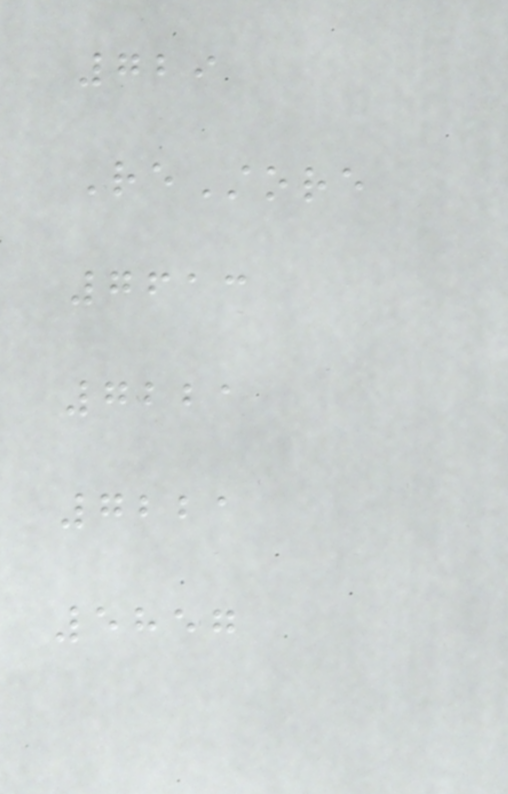729
ReStore
7613
7221
7221
5857
